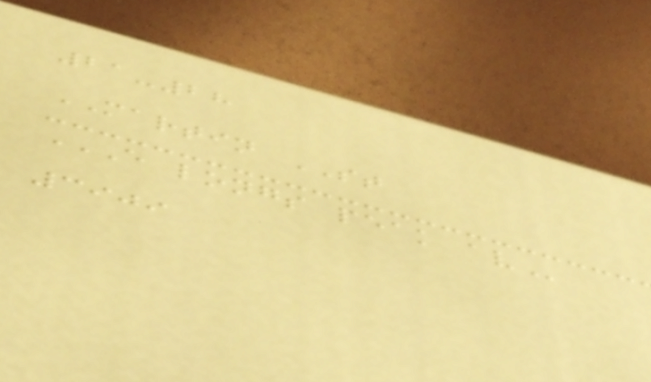21-28
MARTIN ST
E LONGS PEAK AV
3909
